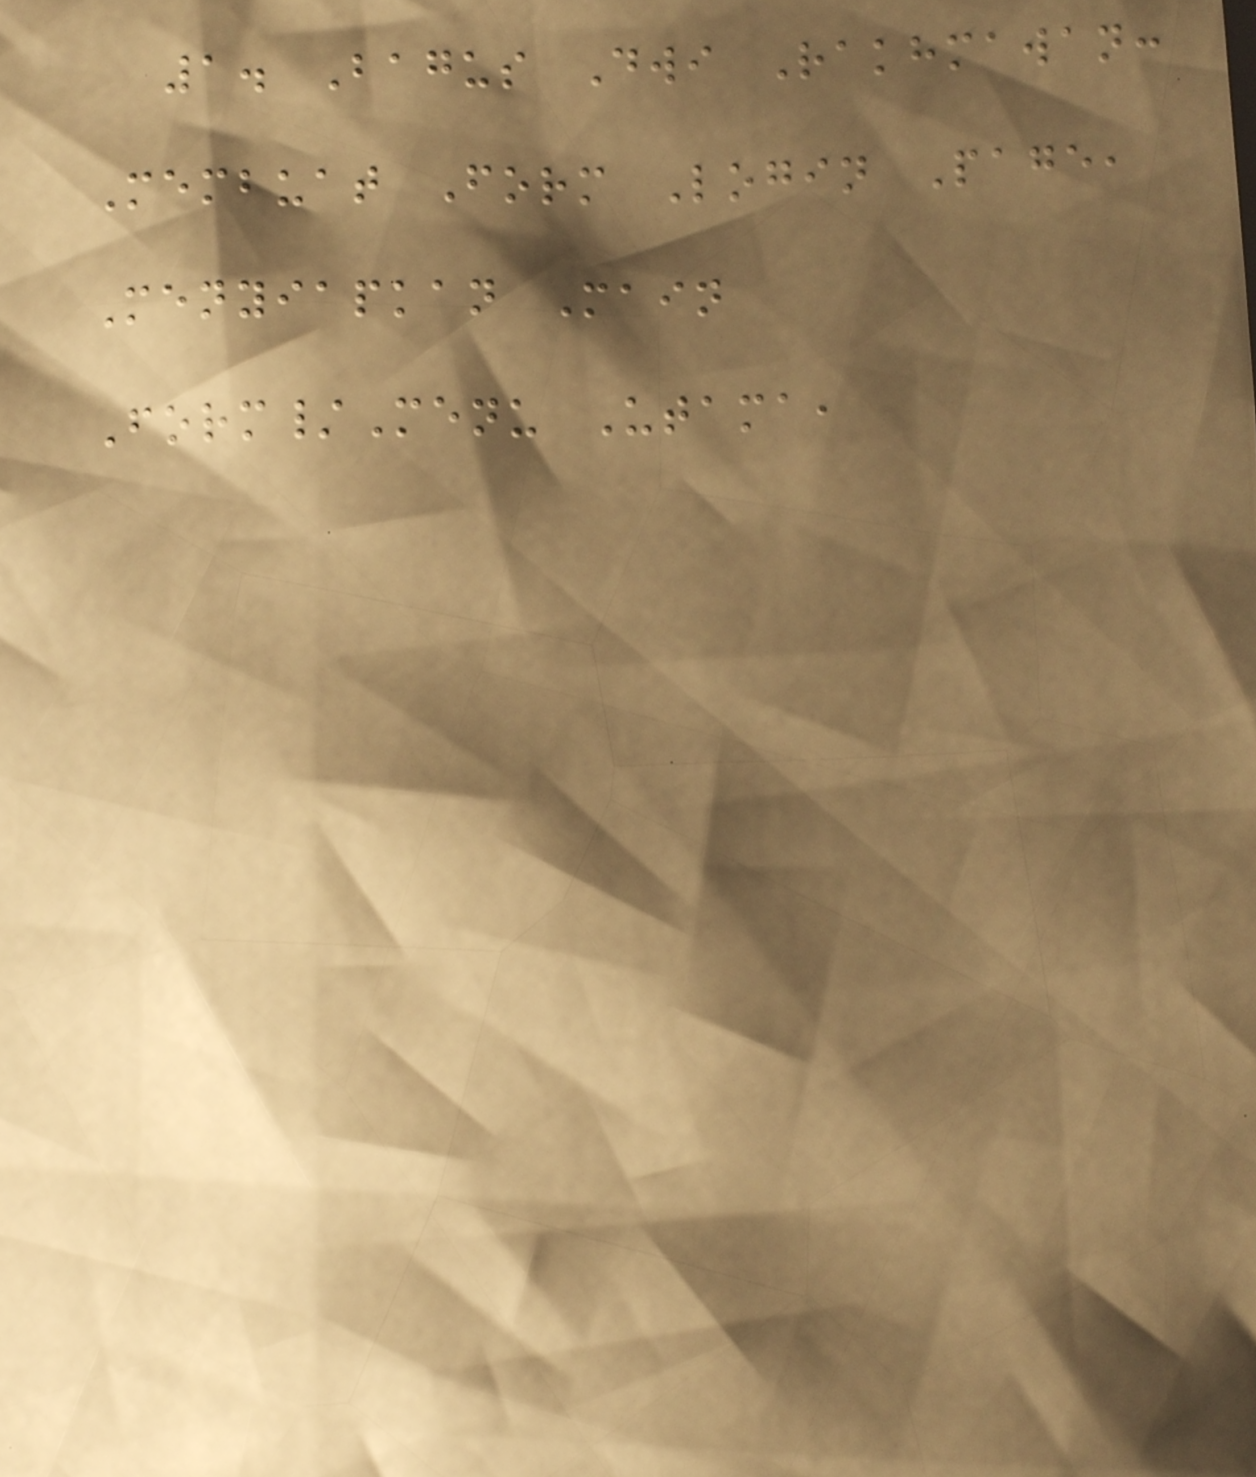1. Bagus Dwi Rakhmawan:
Membuat Form Login Page,
Menyiapkan Main
Form/Menu Utama,
